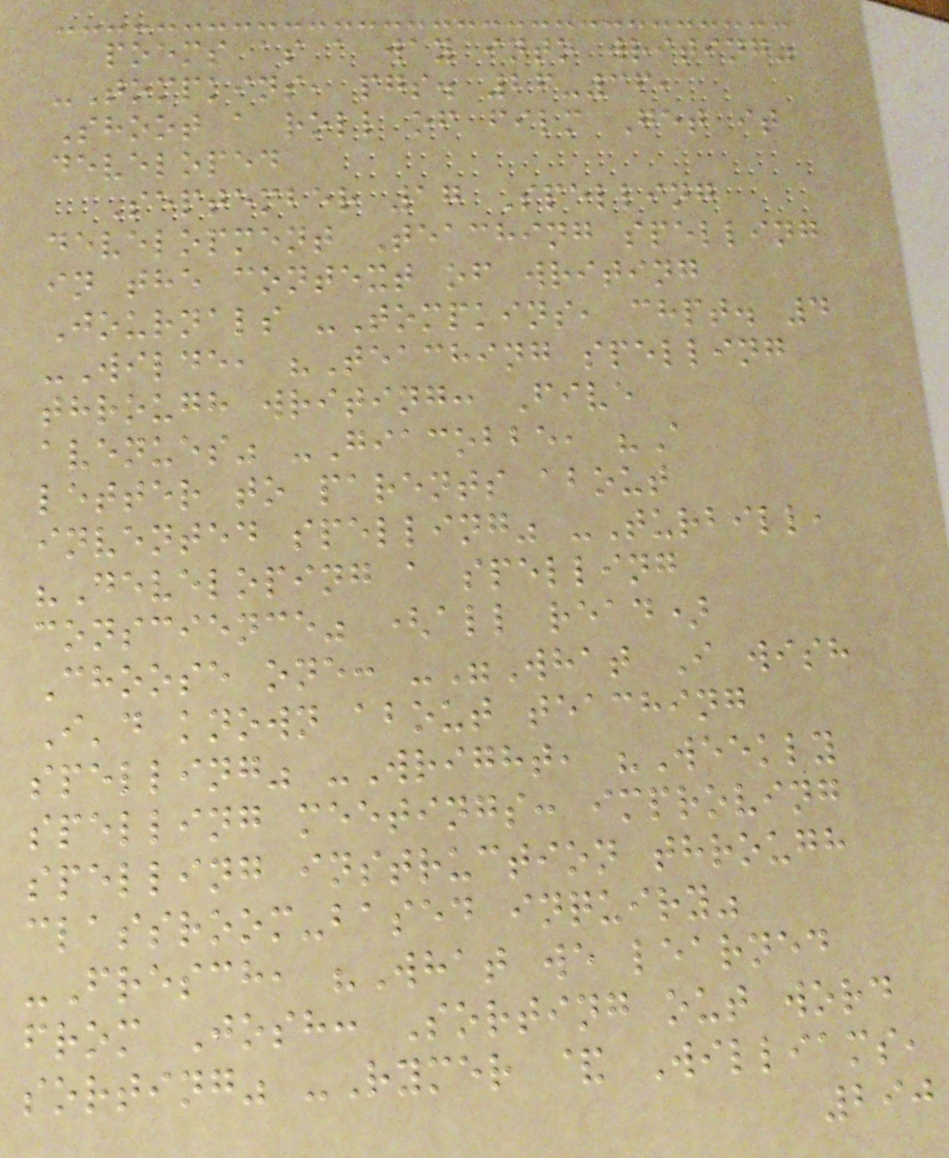poems as a way into writing"
-Tompkins, pgs. 26-36,
Shoot a roll of film Get it
developed
September 17 Spelling
development Teaching spelling
in the context of writing
Journals -Tompkins, chpt. 4
-Wilde, "Teaching spelling
through writing: Five
avenues" -Giacobbe, "A
letter to parents about
invented spelling" -Turbill,
"Developing a spelling
conscience" (all read)
Choose one: -"What I wish
I'd known about teaching
spelling" -Wright, "Weekly
spelling meetings: improving
spelling instruction through
classroom-based inquiry"
-Fresch, "What we learned
from Josh: Sorting out word
sorting" -Rymer & Williams,
290
